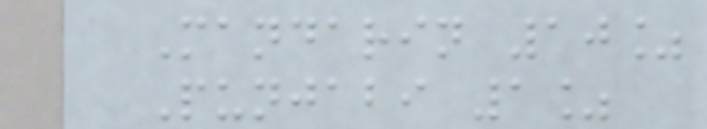Mandarin 10%
Punjabi 1%
